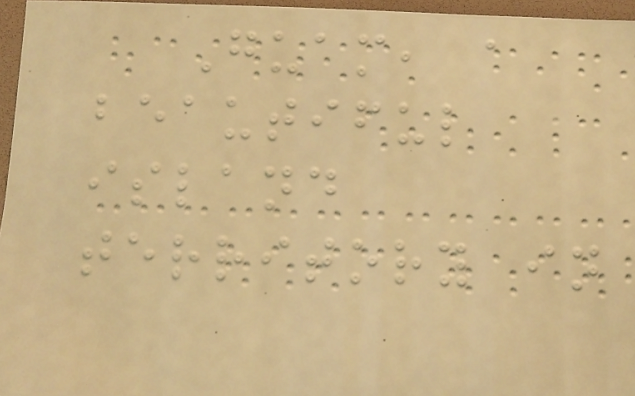Guam, a
beautiful
island
territory in
